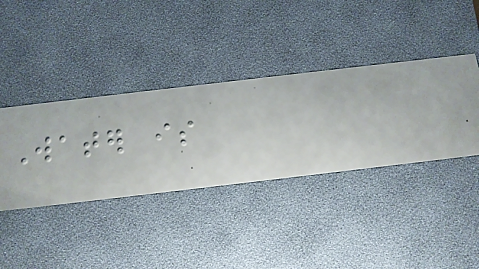Water is
